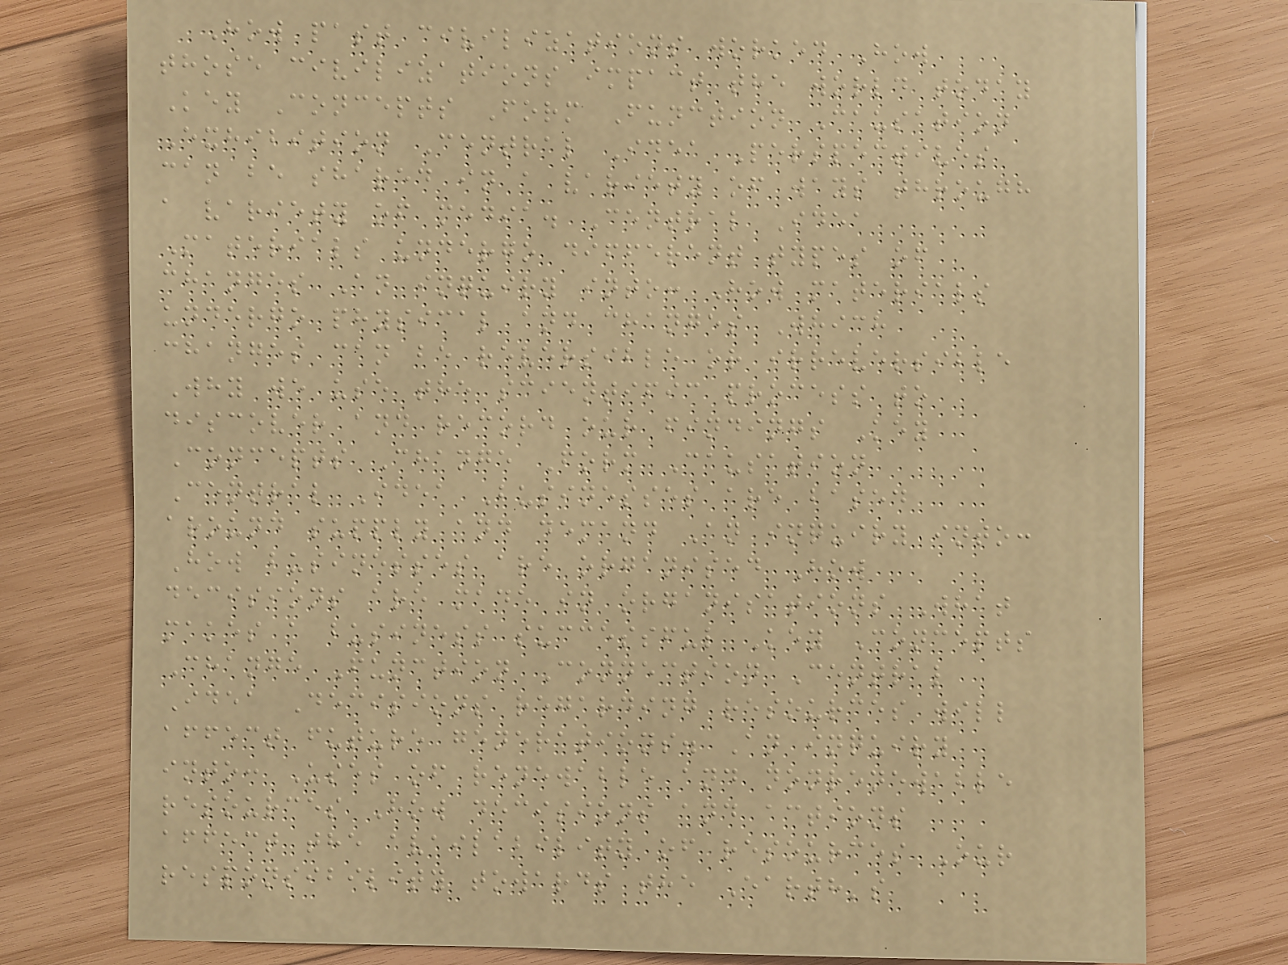How past civilizations worked How
those civilizations impact the world today
Key Concepts Form Function Causation
Exhibition Central Idea Perspectives
can be shared in a variety of ways through
a variety of media. Central Idea
Materials undergo different types of
changes An inquiry into: How materials
undergo physical and changes Which
changes can be reversible or irreversible
Why we use the scientific process to
discover and record our findings Key
Concepts Change Form Causation
Central Idea Businesses are based
around supply and demand An inquiry into:
How businesses are organised How
decisions are made in organisations What
makes a business successful Key Concepts
Change Function Connection Central
Idea Decisions regarding resources will
affect future generations. An inquiry
into: Uses of renewable and nonrenewable
resources How decisions and actions
affect the availability of resources Our
responsibility towards the Earth's
